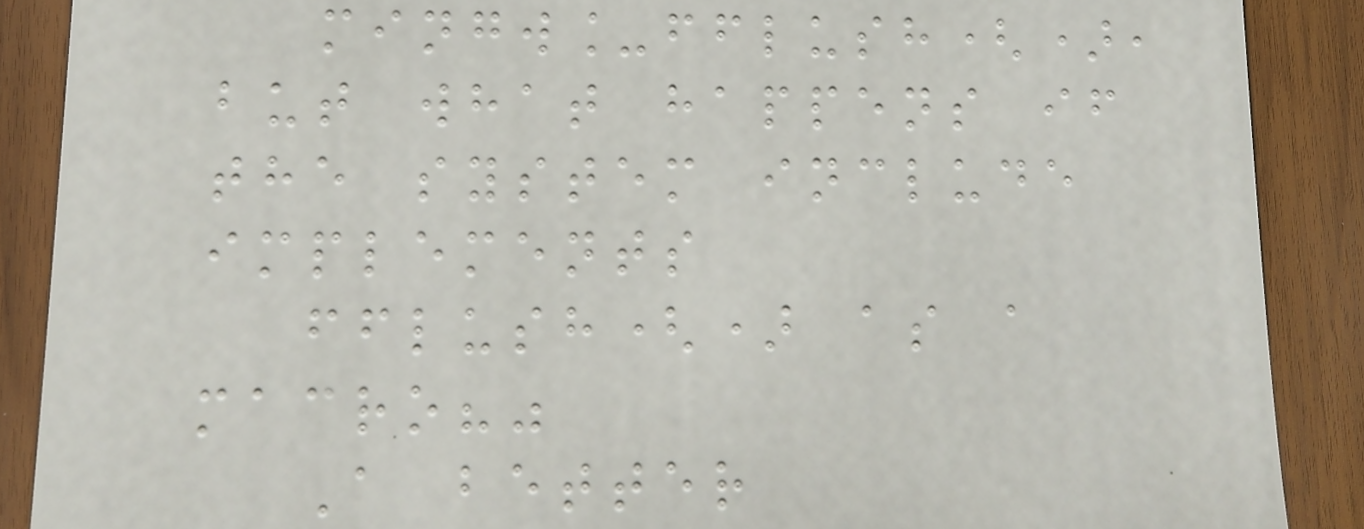mingw_fflush(),
but what happens if
the system include
implements
fflush() as a
macro?"
A better
